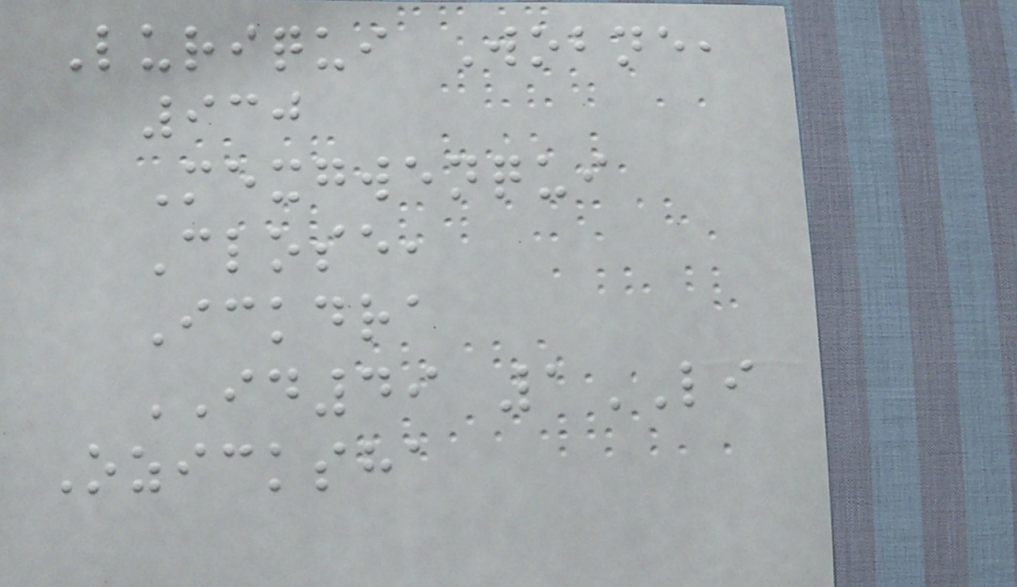Luriqui Wobne,
930
Mexgwenqui
Close,
Ickdra
ID49 1LI
Ozicksha
